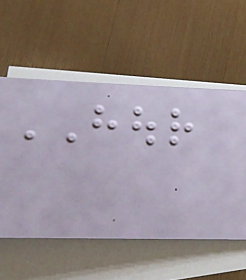HOUR
